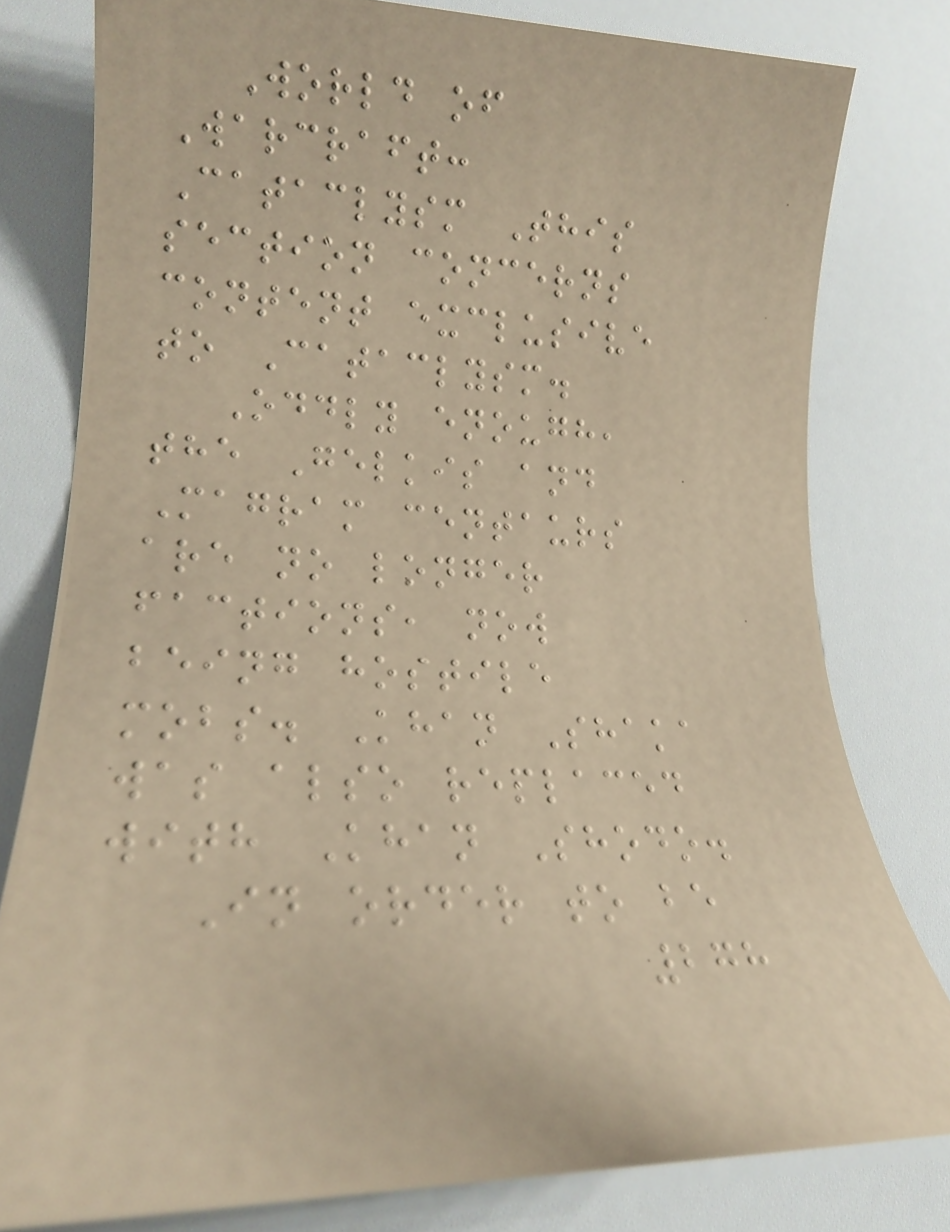World of
Warcraft:
Cataclysm This
section concerns
content exclusive
to Cataclysm.
Oddly enough,
the Gelkis and
Magram centaurs
are no longer
factions, now
being hostile
mobs. Khan Shaka
was also replaced
with Khan Shodo.
In order to be
278
